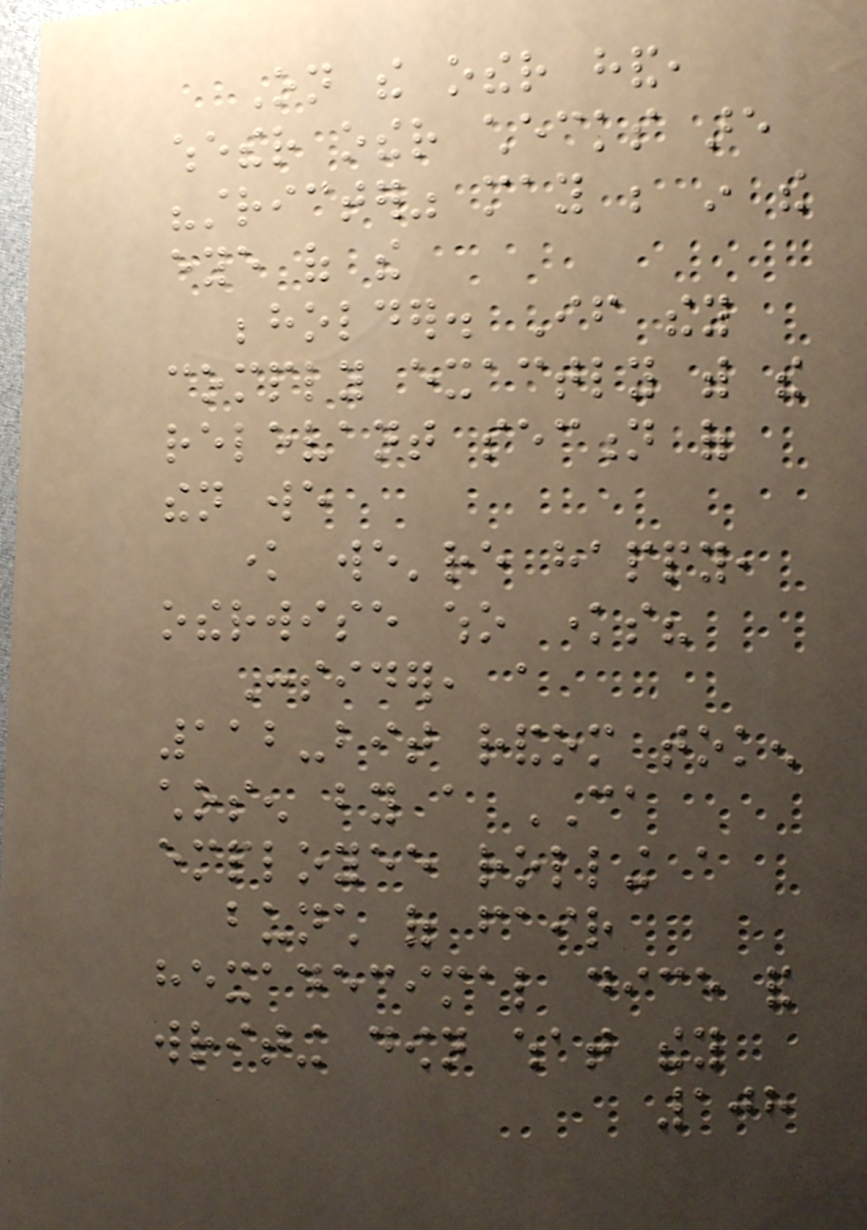On the other hand,
whether other checks are
"stricter" may be in the
eye of the
beholder. If they
comply exactly with the
relevant section of
then we
know we're happy,
otherwise who knows?
Consider, a
112-bit random token
chosen by a CA
employee rolling a
bunch of fair
hexadecimal dice and
writing down what they
108
